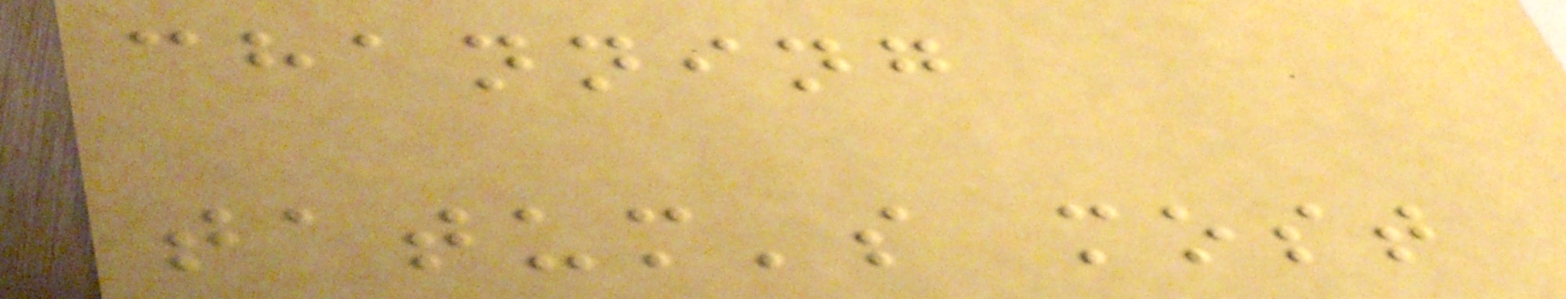channing
tatum's most
